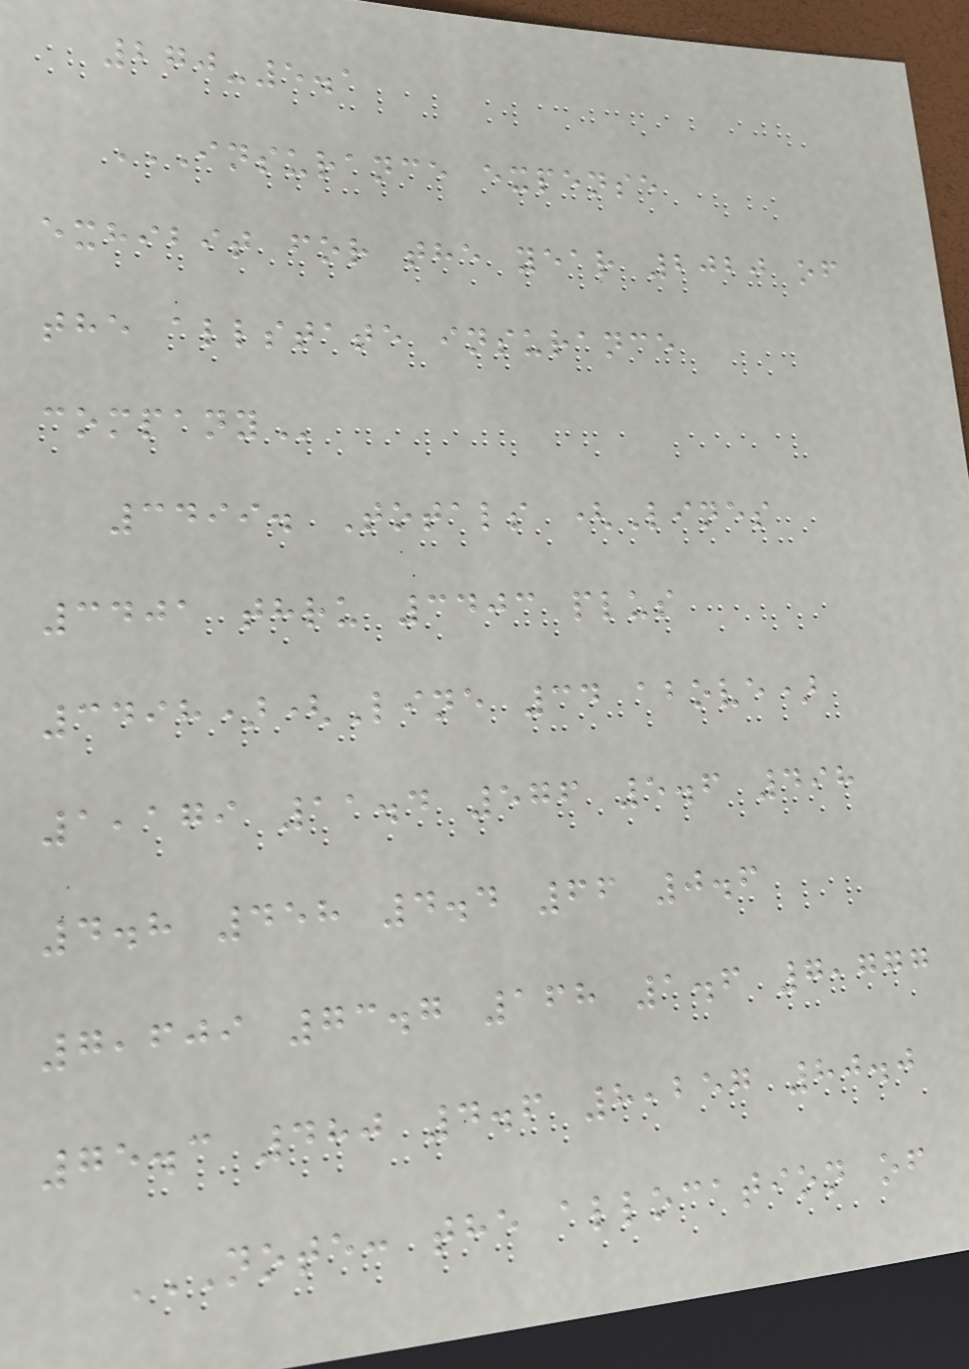270-5.1
INSURANCE EXPENSE
EXHIBIT FOR THE YEAR 2020 OF
THE ALLSTATE INSURANCE
COMPANY
3499. Totals (Lines
3401 thru 3403 plus
3498)(Line 34 above)
1,179 11.4 576 5.6 498
4.8 458 4.4 66 0.6
7,609 73.7 168 1.6 7,777
75.3 480 4.6 8,257 80.0
NOTE: THE ALLOCATION OF
